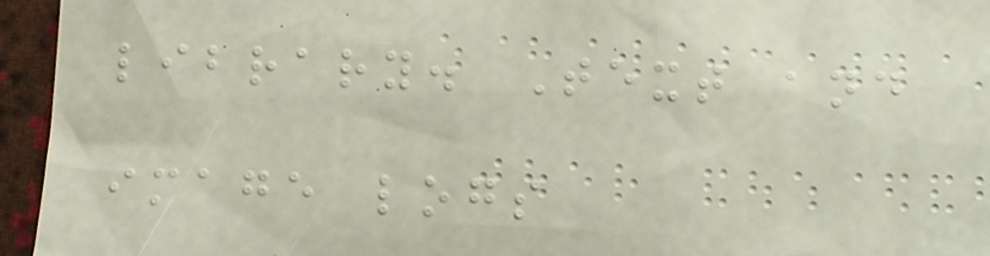library. Text and
image logs
